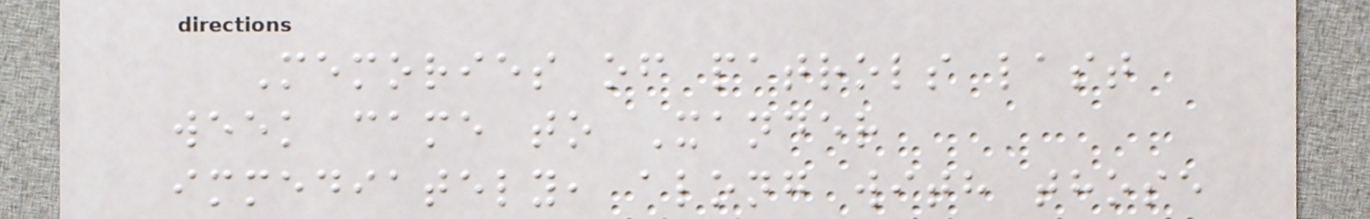Memories of patrols last
week came to Xander
immediately, along with those
